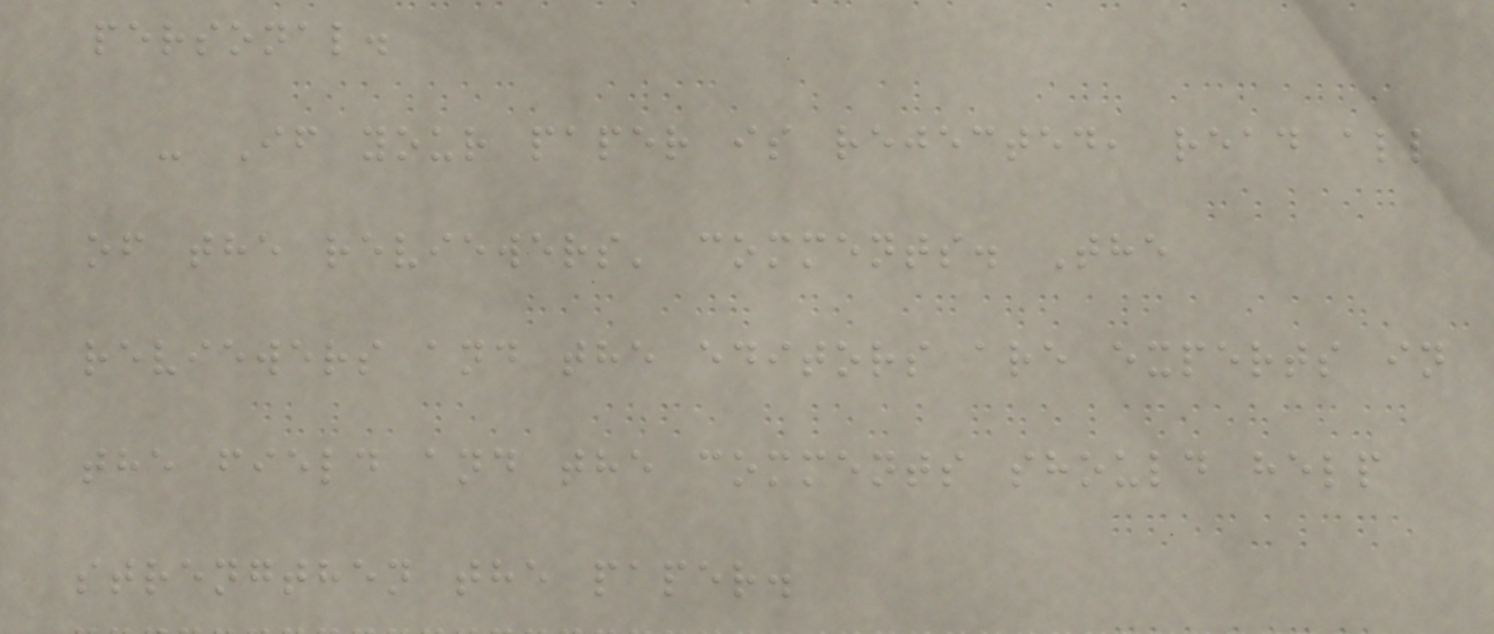personal.
- If your paper is rejected, read all
of the reviewers' comments. The
reviewers and the editors are experts in
the field and the comments should help
strengthen the paper.
